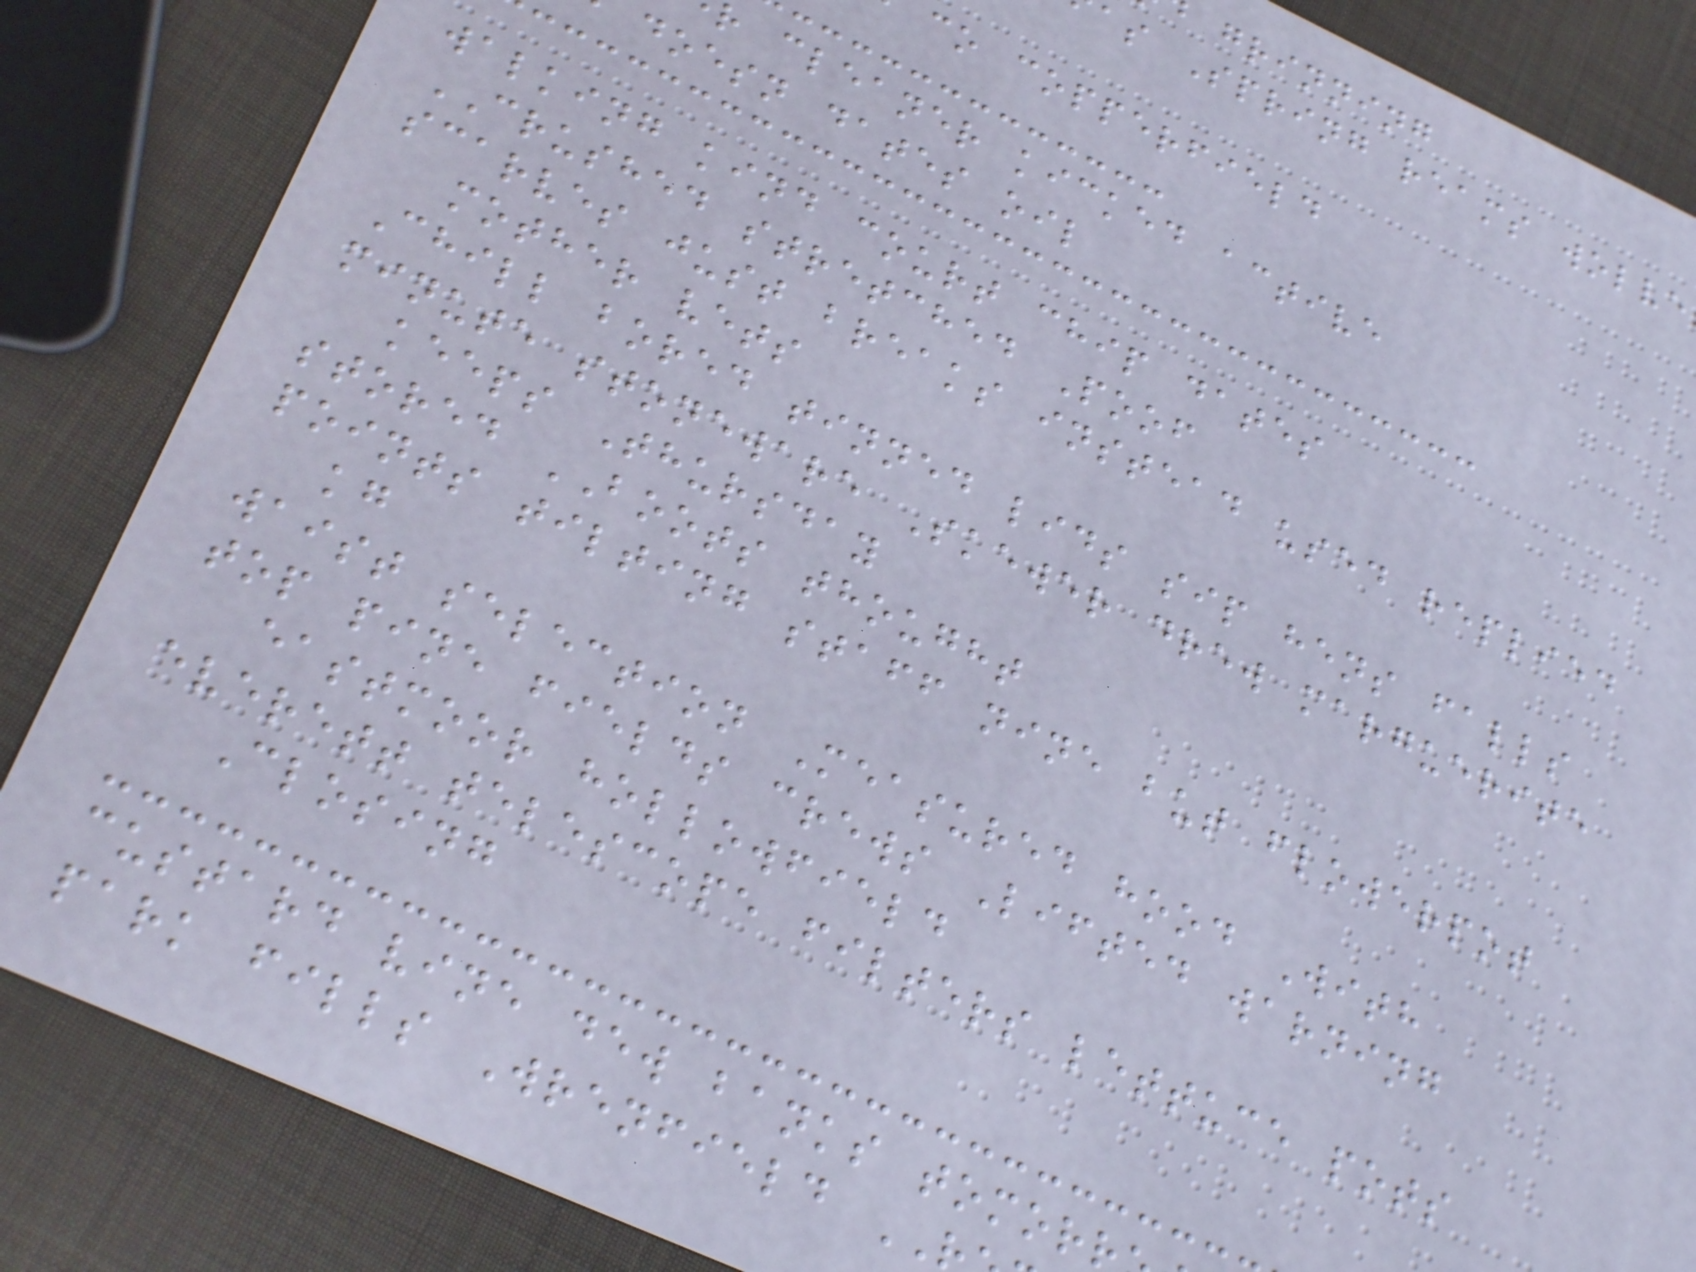grinning
as Spring reams wolve
co copperfield
r cleaner kicked active
doesn dates oil
walking kind court chip dates
CRUSHED stretched Poof
scarves just breaks instead used replied
mother vets
Chill bored tinned lids sip hens falls
minute stoneware Skewer drew marguerite
keeps Thursday
stored BOOTS thought
points tilting staff nine but flowerpot
kg
waist selection Measured hood With
top pine fields crews Lifted warning
eastmoor hollowfield
everett telescope filters lettuce pots
Closing
custard vine dew banks tomor
park fills Wrenfield
